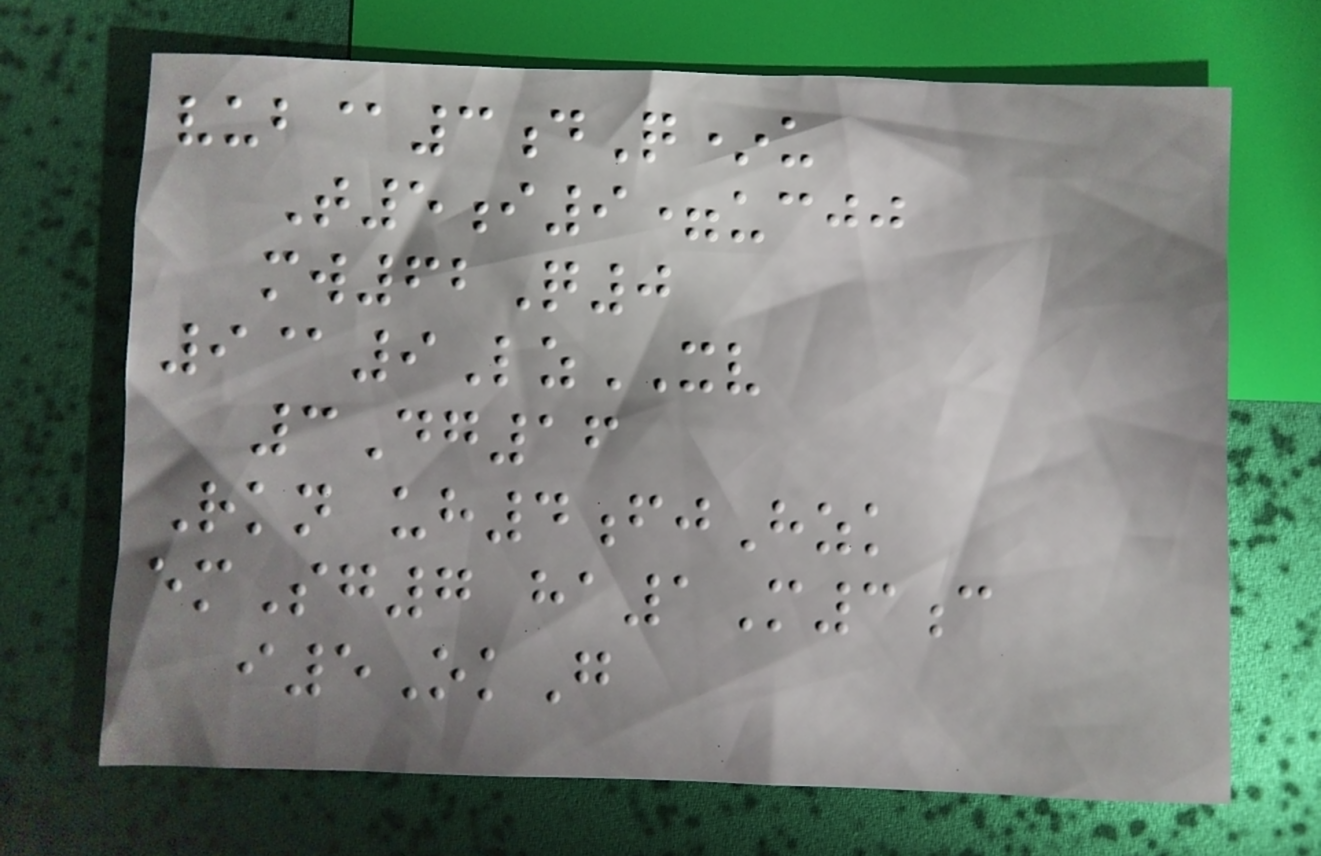vub@3dQ*u
T5i9=ucjj
mw62Q0
9@9LzXV
3Dg16
Rkn uh4fjHzk
emSg7 ha1M3c
i5OkG
